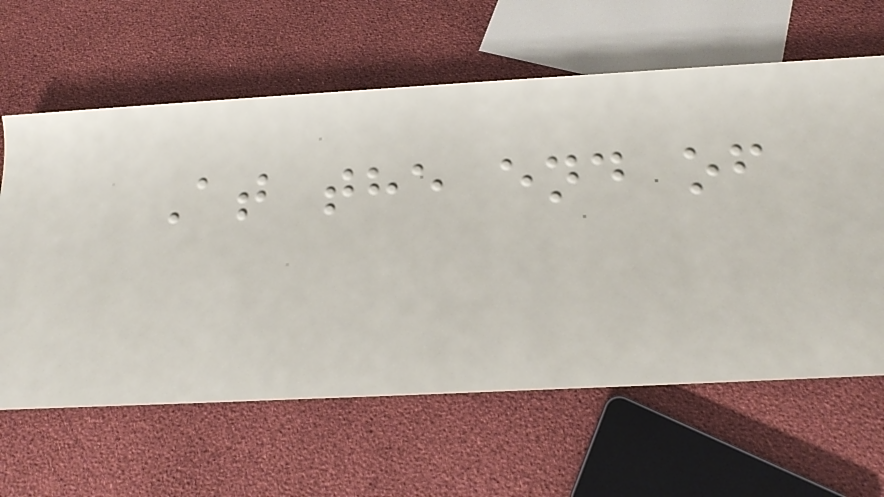At the end of
